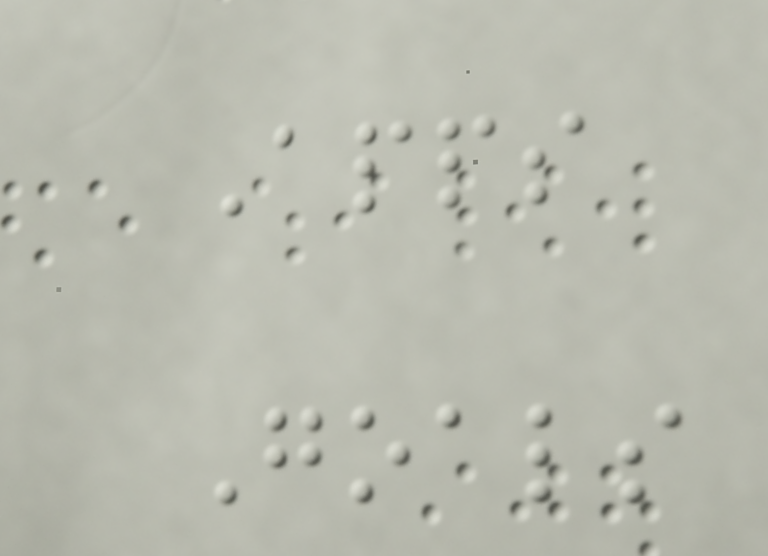Apps
Goals
